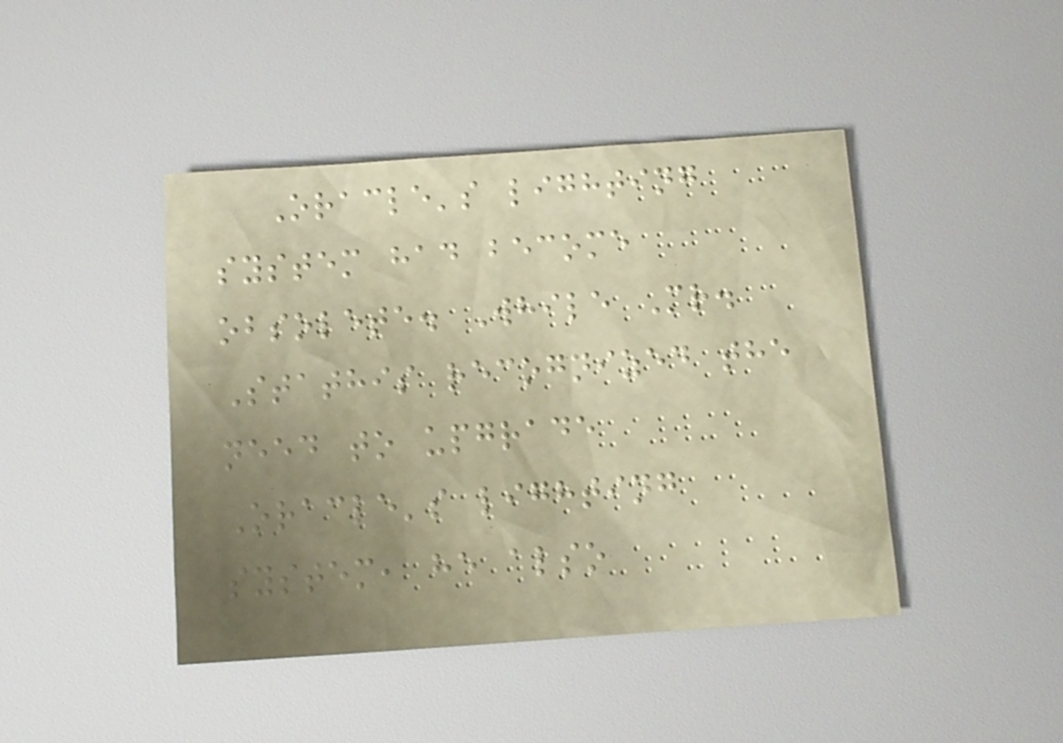Oracle's lighting
system had become
obsolete. While Mr.
Stathis recognized the
need to upgrade
Oracle's lighting
system, he also
